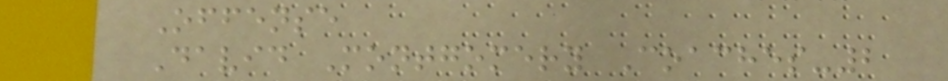Offense
David Montgomery Coaches-2
